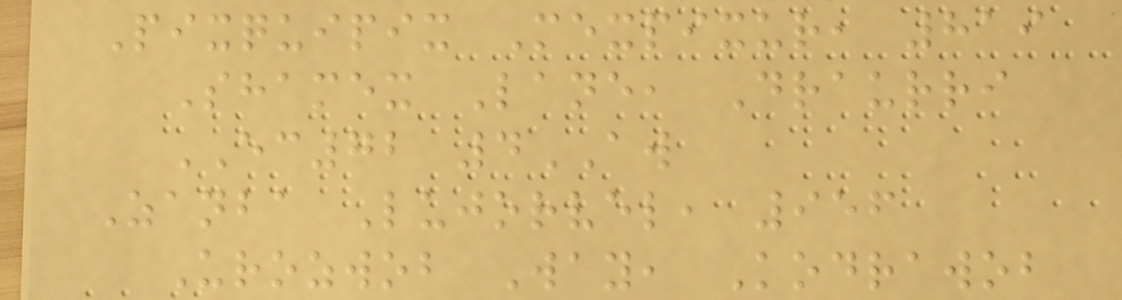Pixquipix Mexpixur, 819
Shamex Lane, Draurri
EC72 4AW
Zanba Lujorvel, 956
Urozwob Way, Kodrawob
